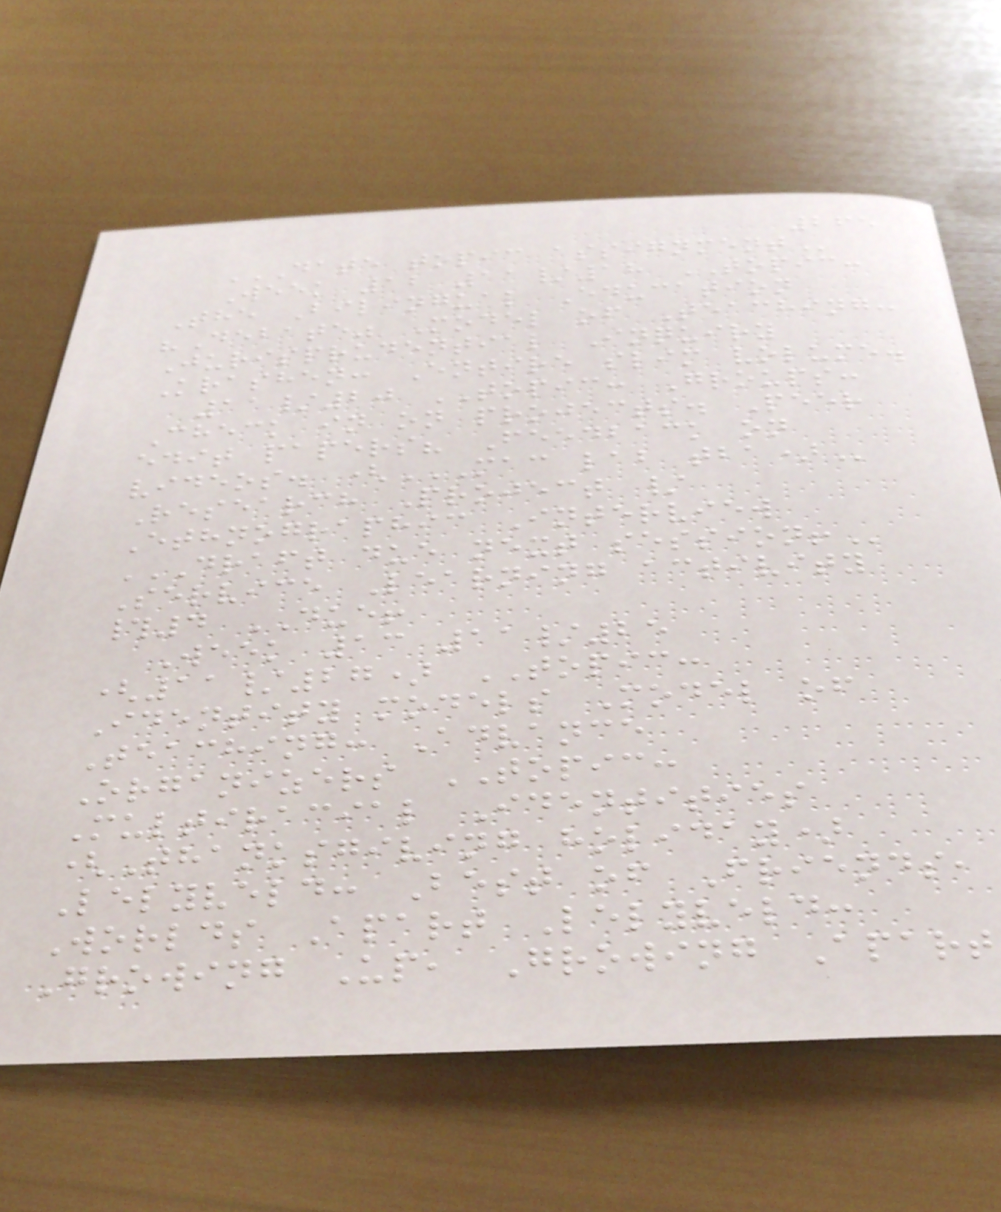265
DATE TOPIC ASSIGNMENT
Week 12 11/18 TOPIC:
The Bilingual Education
"Debate" Model of Teaching:
Jurisprudential Inquiry
Krashen: Entire slim volume.
11/20 TOPIC: Groups:
Check in on projects. Peer
edit papers? Feedback on
videos. (MAC LAB TBA)
Research Project /
Ethnographic Interview
DRAFT DUE NEXT SESSION!
Service Learning activity
#4 DUE!
Week 13 11/25
(11/27) TOPIC:
Identity models Model of
Teaching: Advance
Organizers TOPIC:
Multiracial Identities
(Thanksgiving holiday)
Lelyveld: Best of Friends,
Worlds Apart Lelyveld:
Growing Up, Growing Apart
